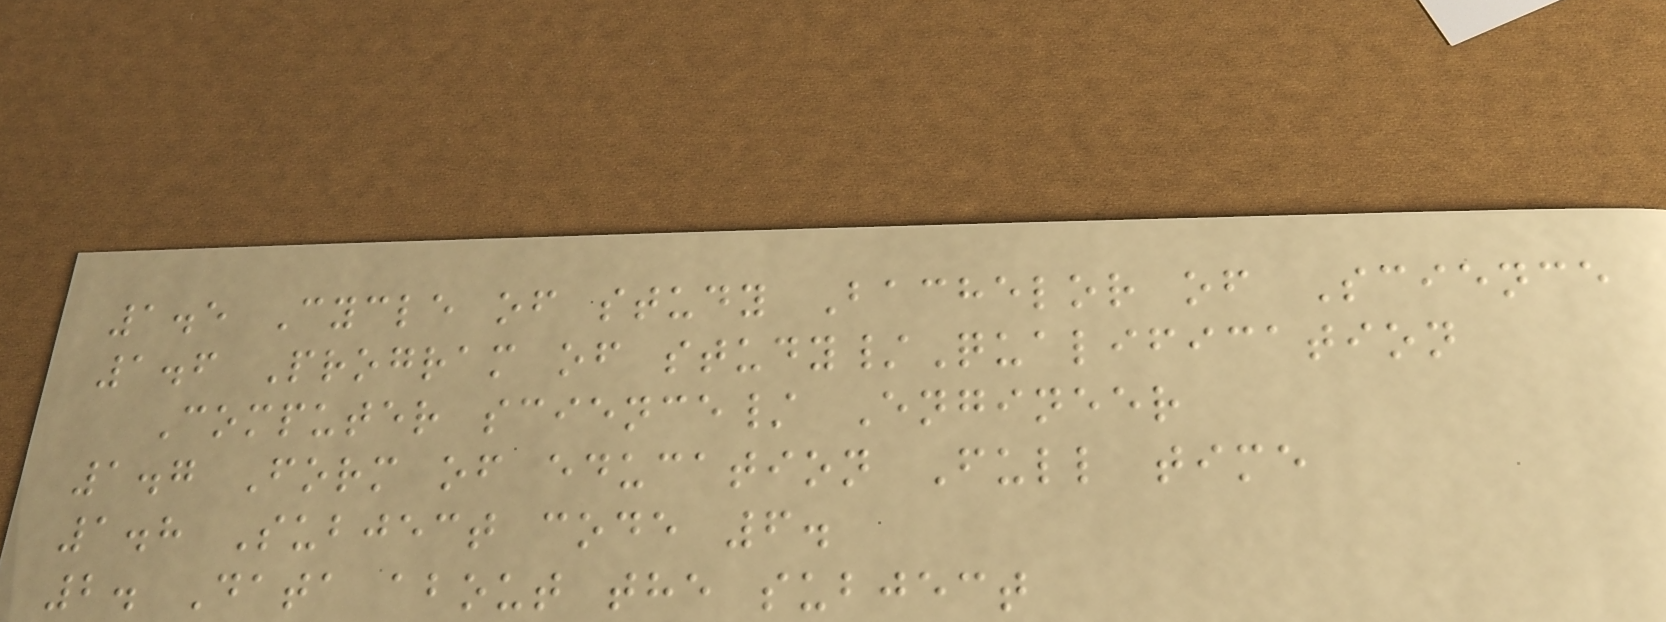1.5 Cycle of study Bachelor of Science
1.6 Program of study/Qualification
Computer science/ Engineer
1.7 Form of education Full time
1.8 Subject code 6.
2. Data about the subject
